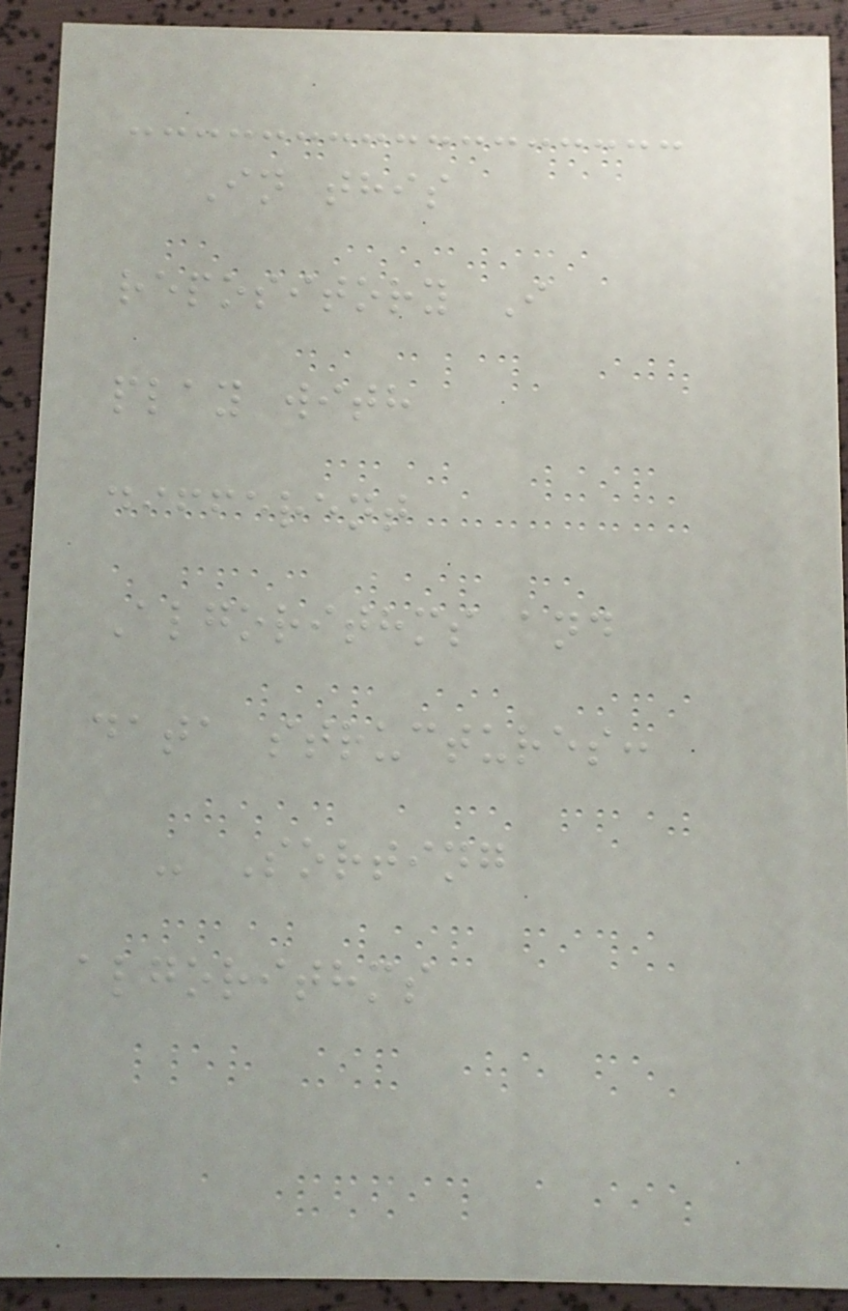In this
repository I
play with
different
Algorithms and
data structures:
- Sorting
algorithms
